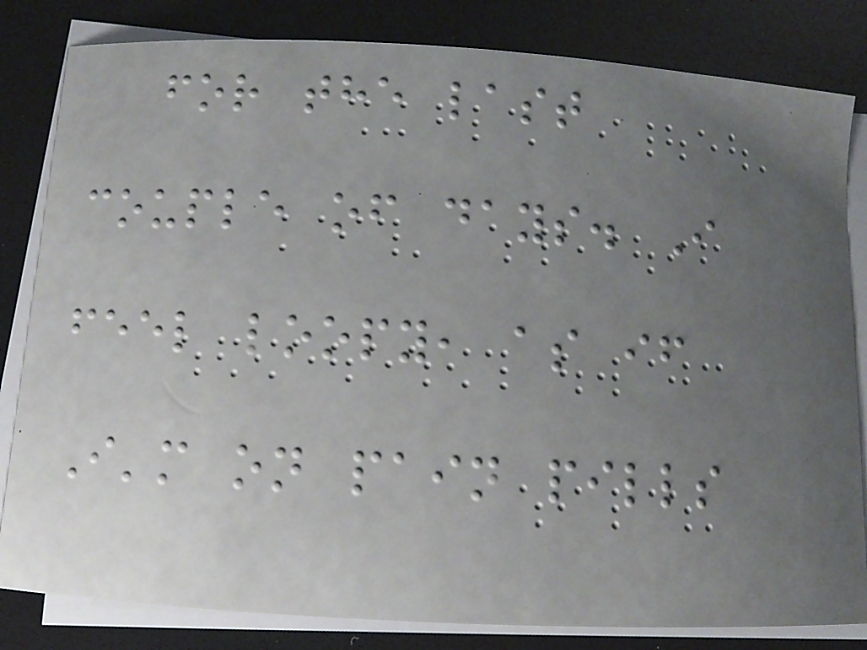for the last
couple of days. I
feel loopy, as if
I'm on pain pills
